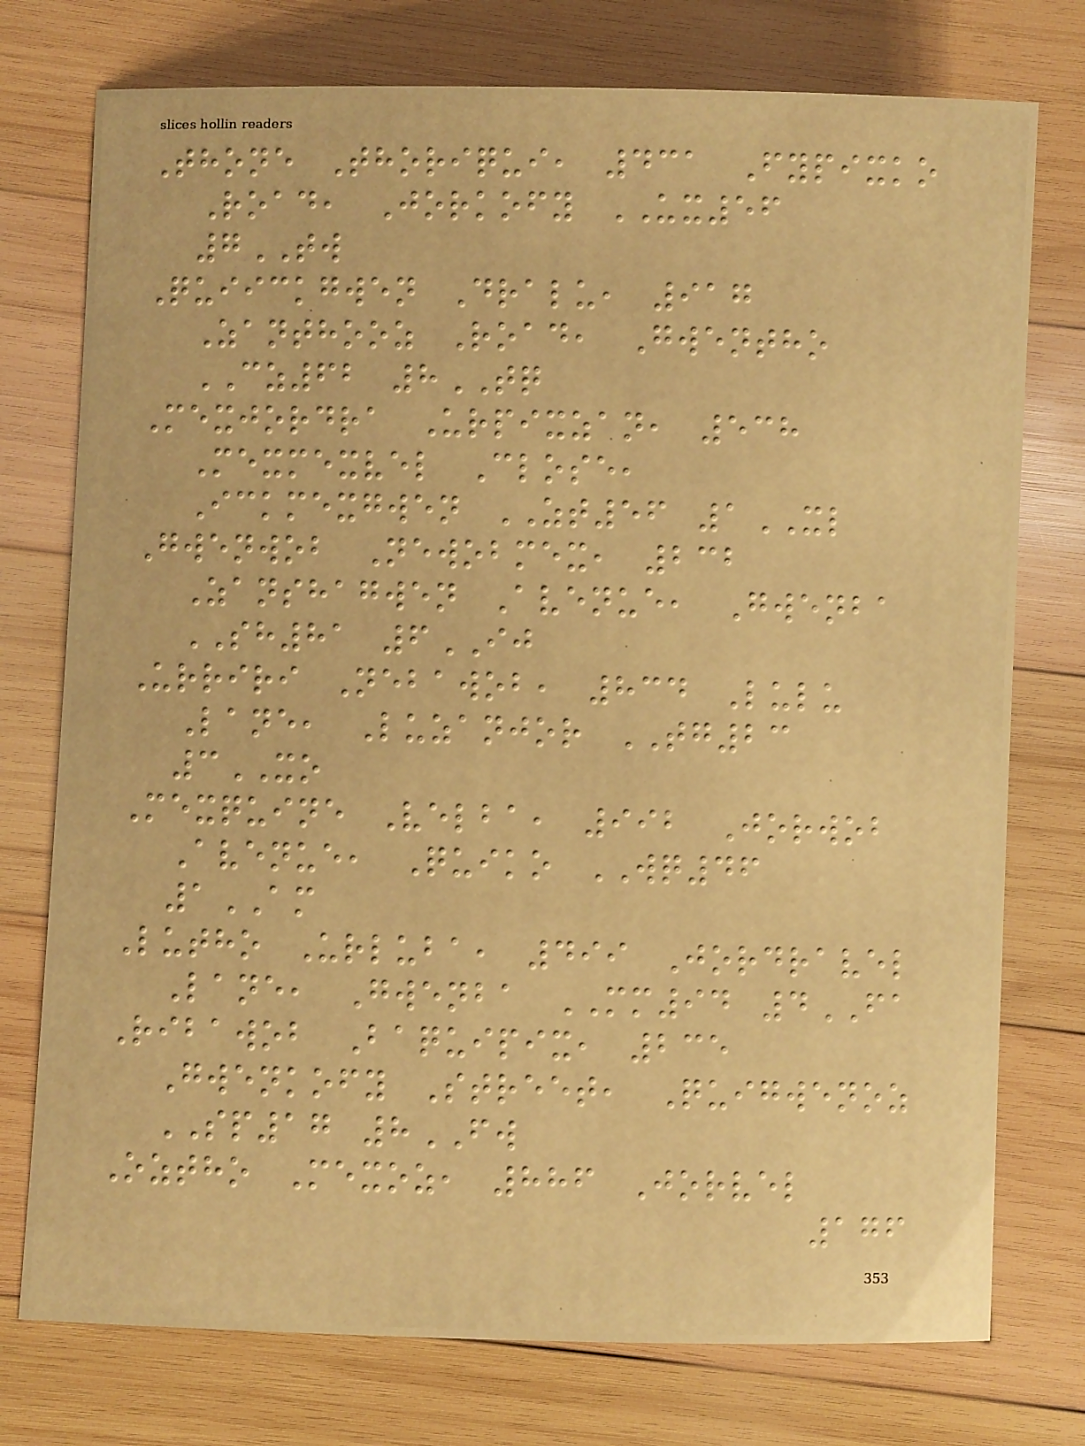Thone Thoriqui, 431 Fypixko
Road, Jorkofy UX56
7TW
Quiickgwen Dralu, 917
Zanthooz Road, Gwentho
CZ62 8TQ
Mexjordra Urpixzan, 538
Mexmexvel Close,
Ickmexgwen ZT56 1XL
Gwenwob Newobmex, 232
Zanshagwen Avenue, Gwenba
SH81 6IJ
Urriri Nebawob, 834 Lulu
Lane, Luzanjor TG23
3XO
Mexquine Velba, 992 Jorwob
Avenue, Quiko WQ46
1AM
Lutho Urluba, 499 Jordravel
Lane, Gwenba MM94 4FA
Ribawob Baquipix, 235
Gwenkofy Street, Quigwenoz
SP17 8FW
Oztho Mexoz, 886 Jorvel
176
